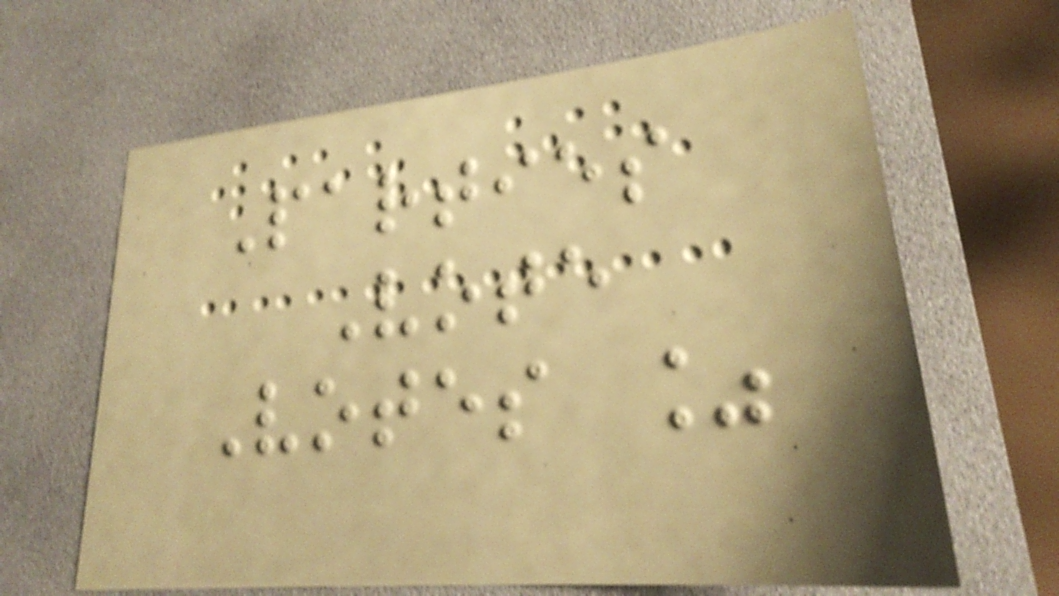Parties
Vote
Votes %
